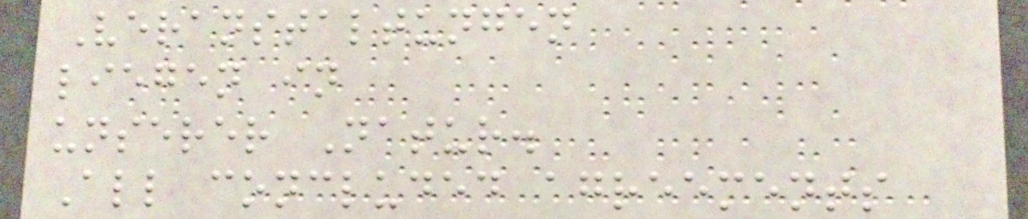Veranstaltungen
liegen in
unserer Natur.
All concluded agreements
